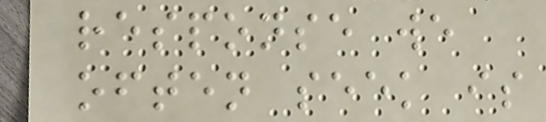response we
often seek is
